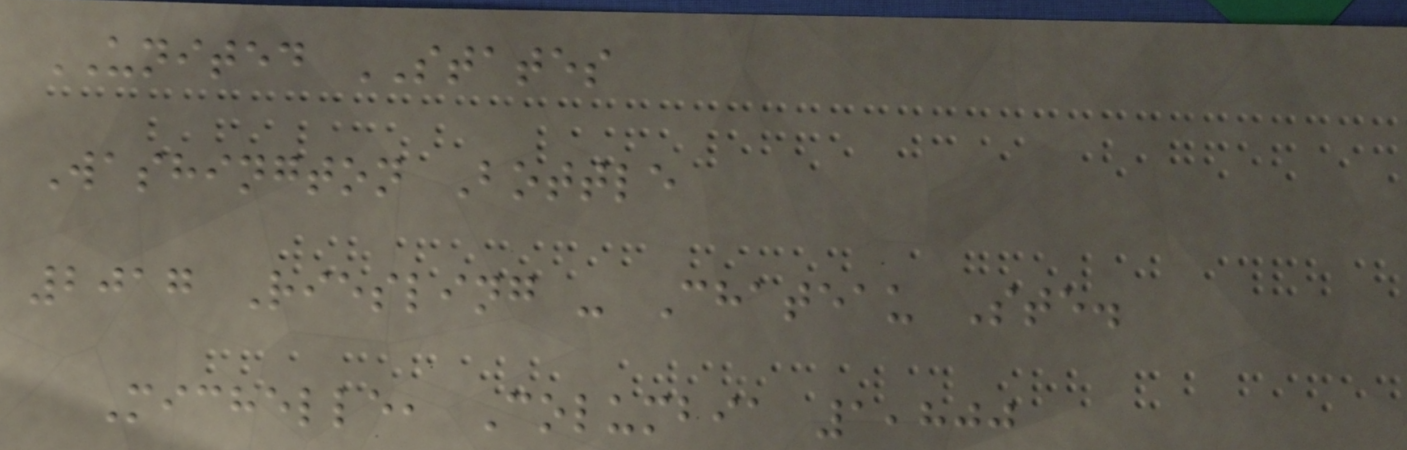UNITED STATES
Washington Bottle
2017 Riesling - Chateau Ste.
Michelle, Columbia 1,800
